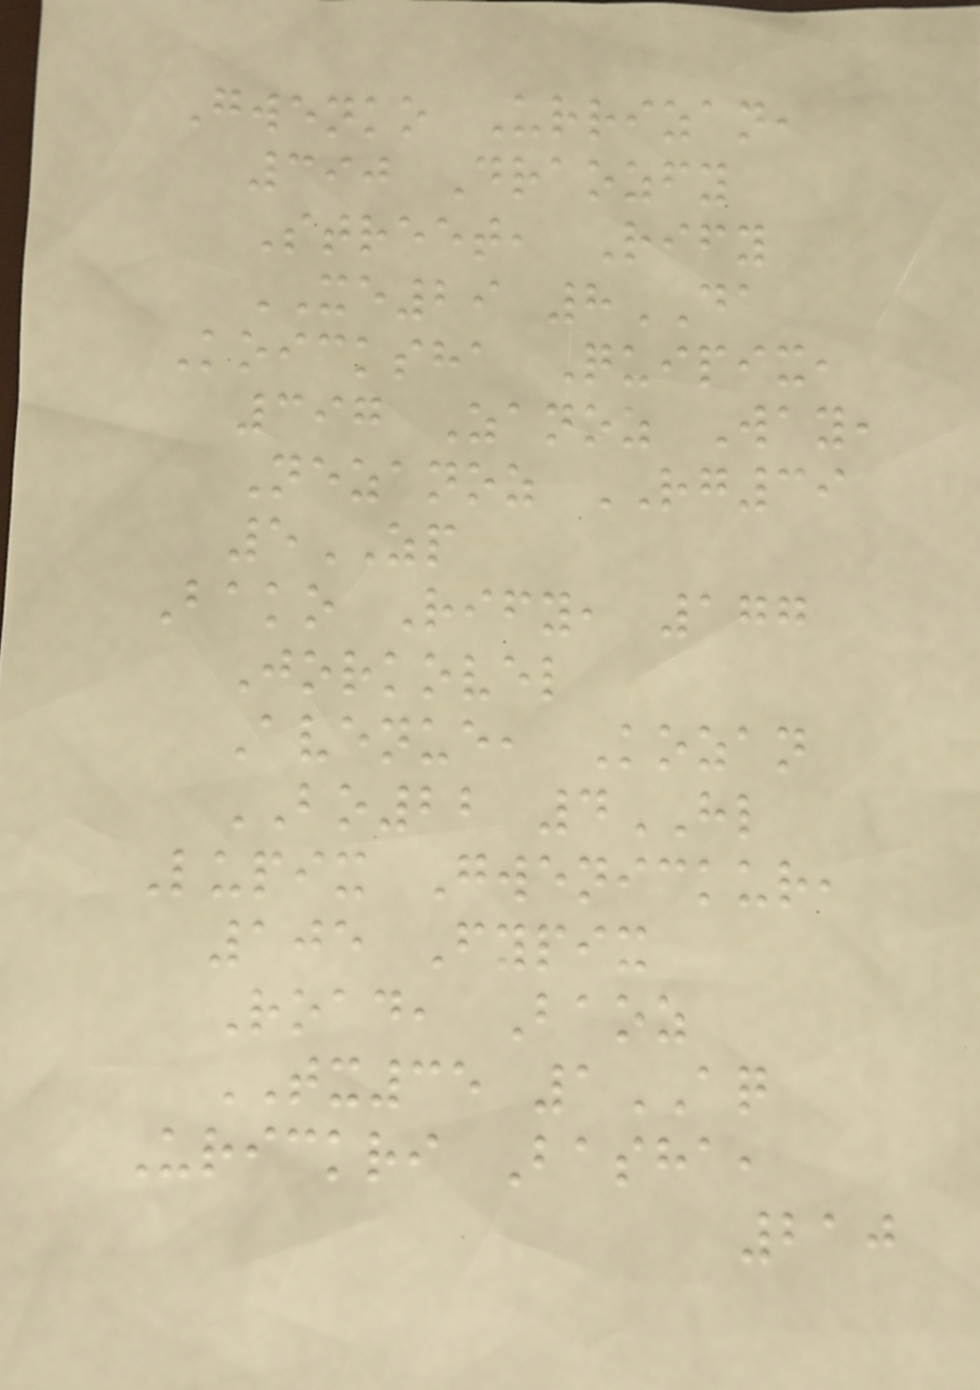Gwenko Urrizan,
390 Draozfy
Street, Rify
XE29 8DA
Koicksha Quipix,
397 Zanoz Way,
Nezanoz RG39
5ZP
Bako Rify, 177
Jorkovel
Avenue, Kozan
BO22 4HL
Lupix Gwenickur,
105 Fypix
Road, Baoz
TX35 1AQ
Urickri Basha,
210
